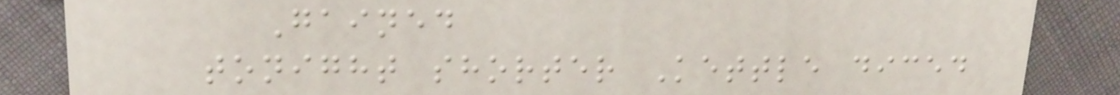Gained
tonight shorter Kettle diced
